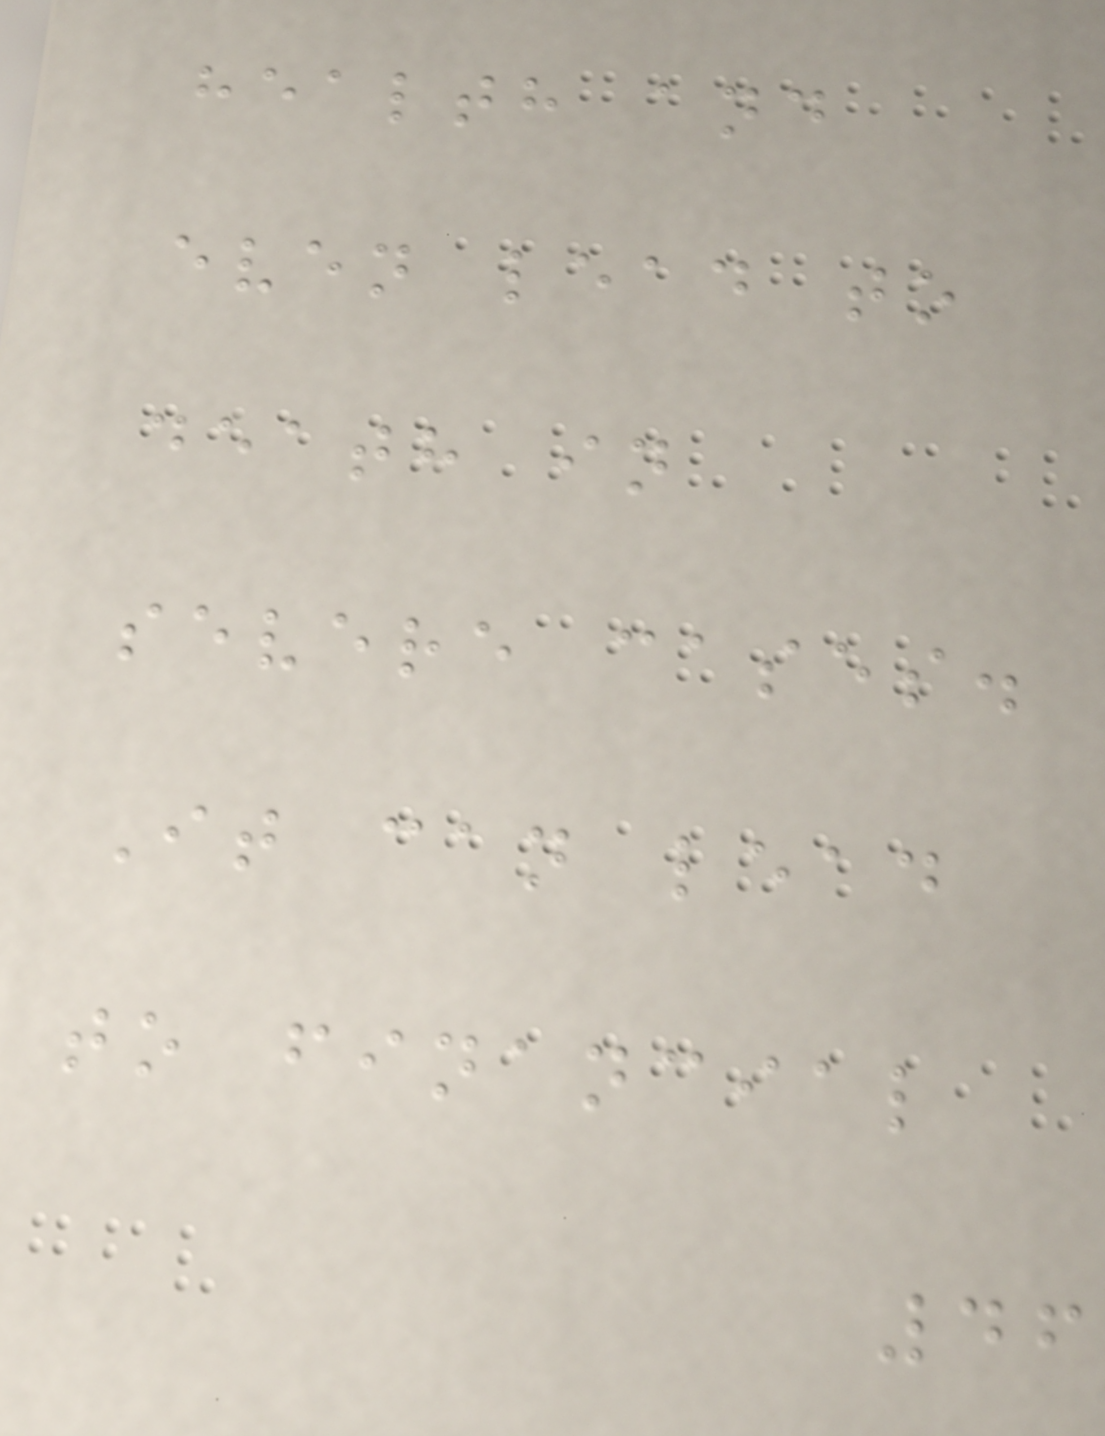health and
even lead to
death in
severe cases.
It can lead
to financial
46
